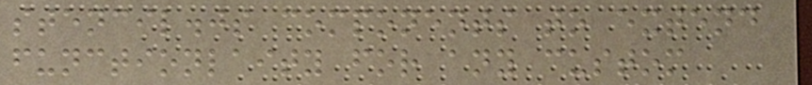stencil.js components to extend
functionlaity for any custom
